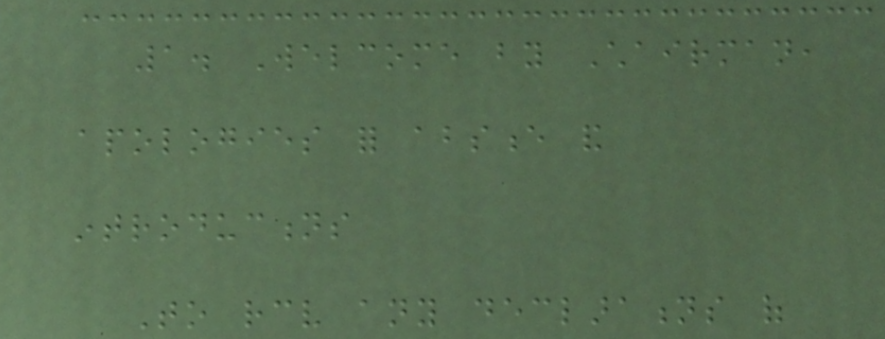1. Welcome by Chairman,
apologies for absence and
introductions
To receive any declarations of
